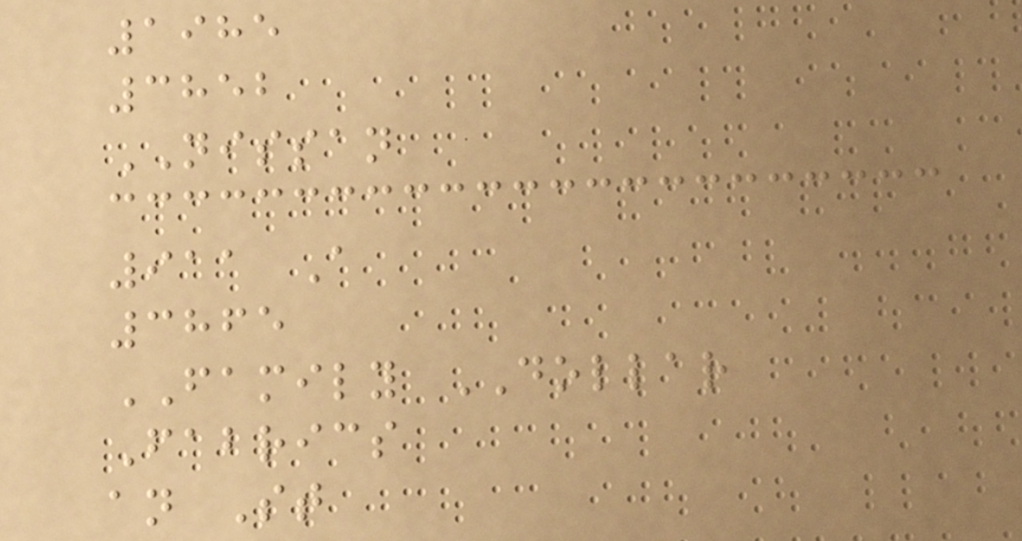1985
3852
NISSAN
911 A
3865
FAMILY DOLLAR
Fabrics
an St
